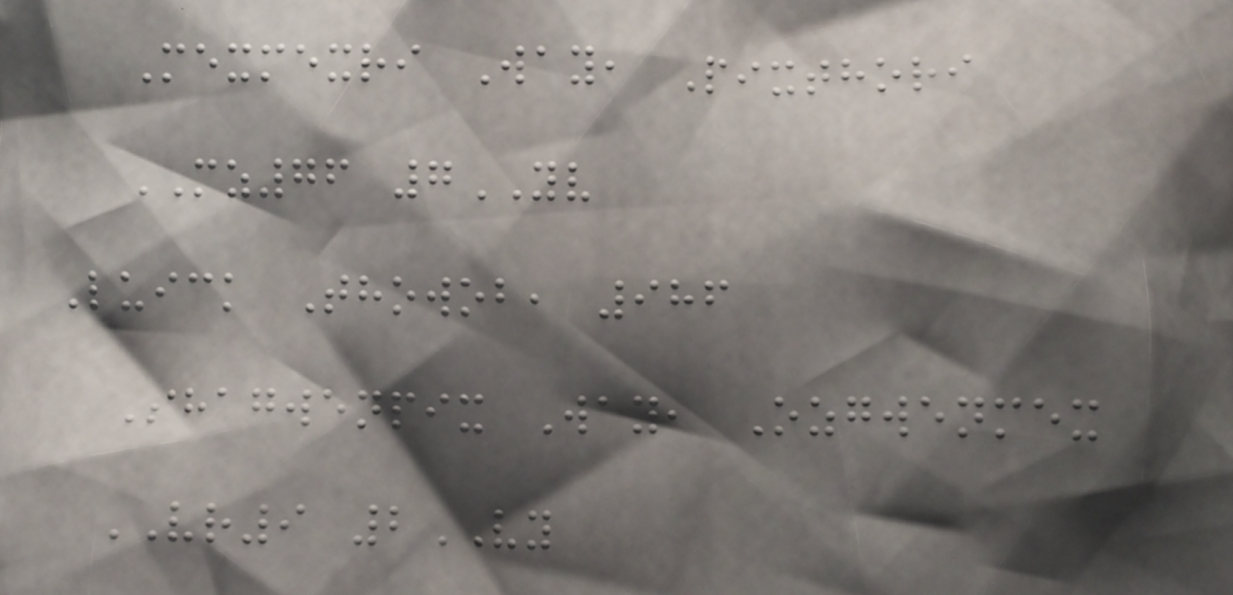Mexmexri Way, Pixthori
MZ76 7YV
Luick Thowob, 986
Shagwenpix Way, Ozgwenmex
VR9 2VY
